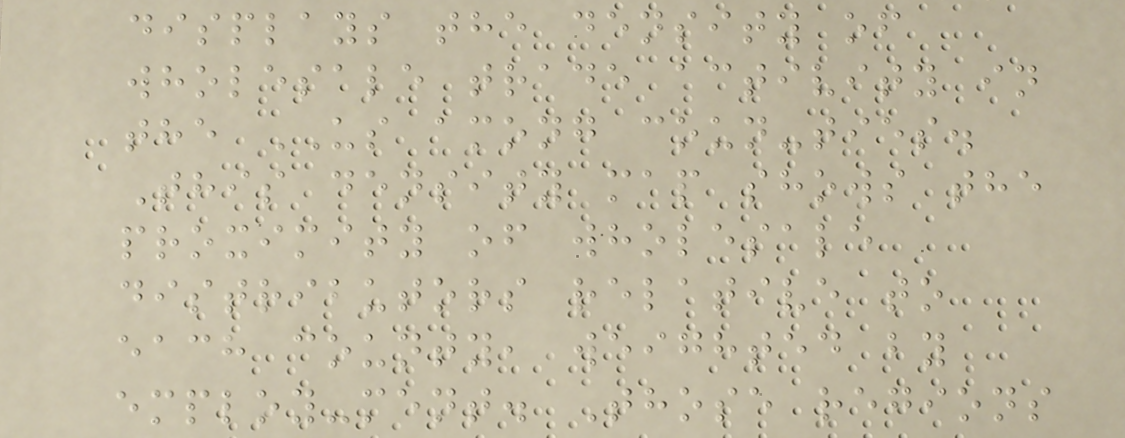displays the density of
wholesale trade activity in
the US among coun-ties.
This density map shows the
proximity of wholesale
distributors relative to
each county, weighted by
employ-ment. Those regions
